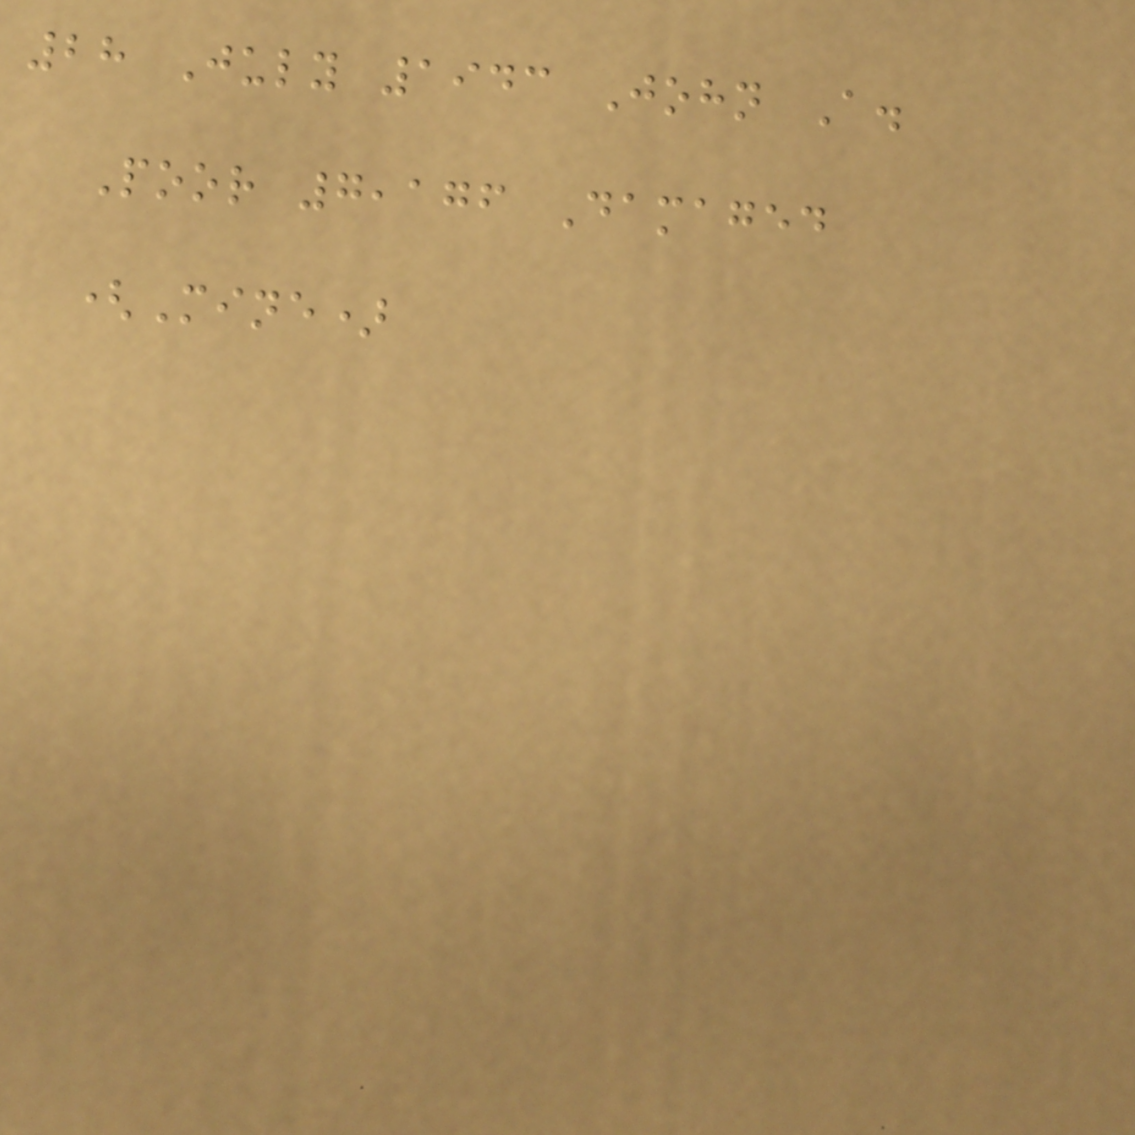28 July 1943 John A.
Poor 7,176 Damaged
(Mine)
